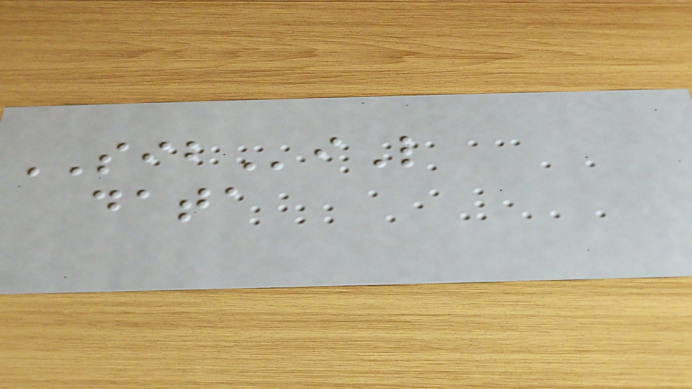SIBiL
data
